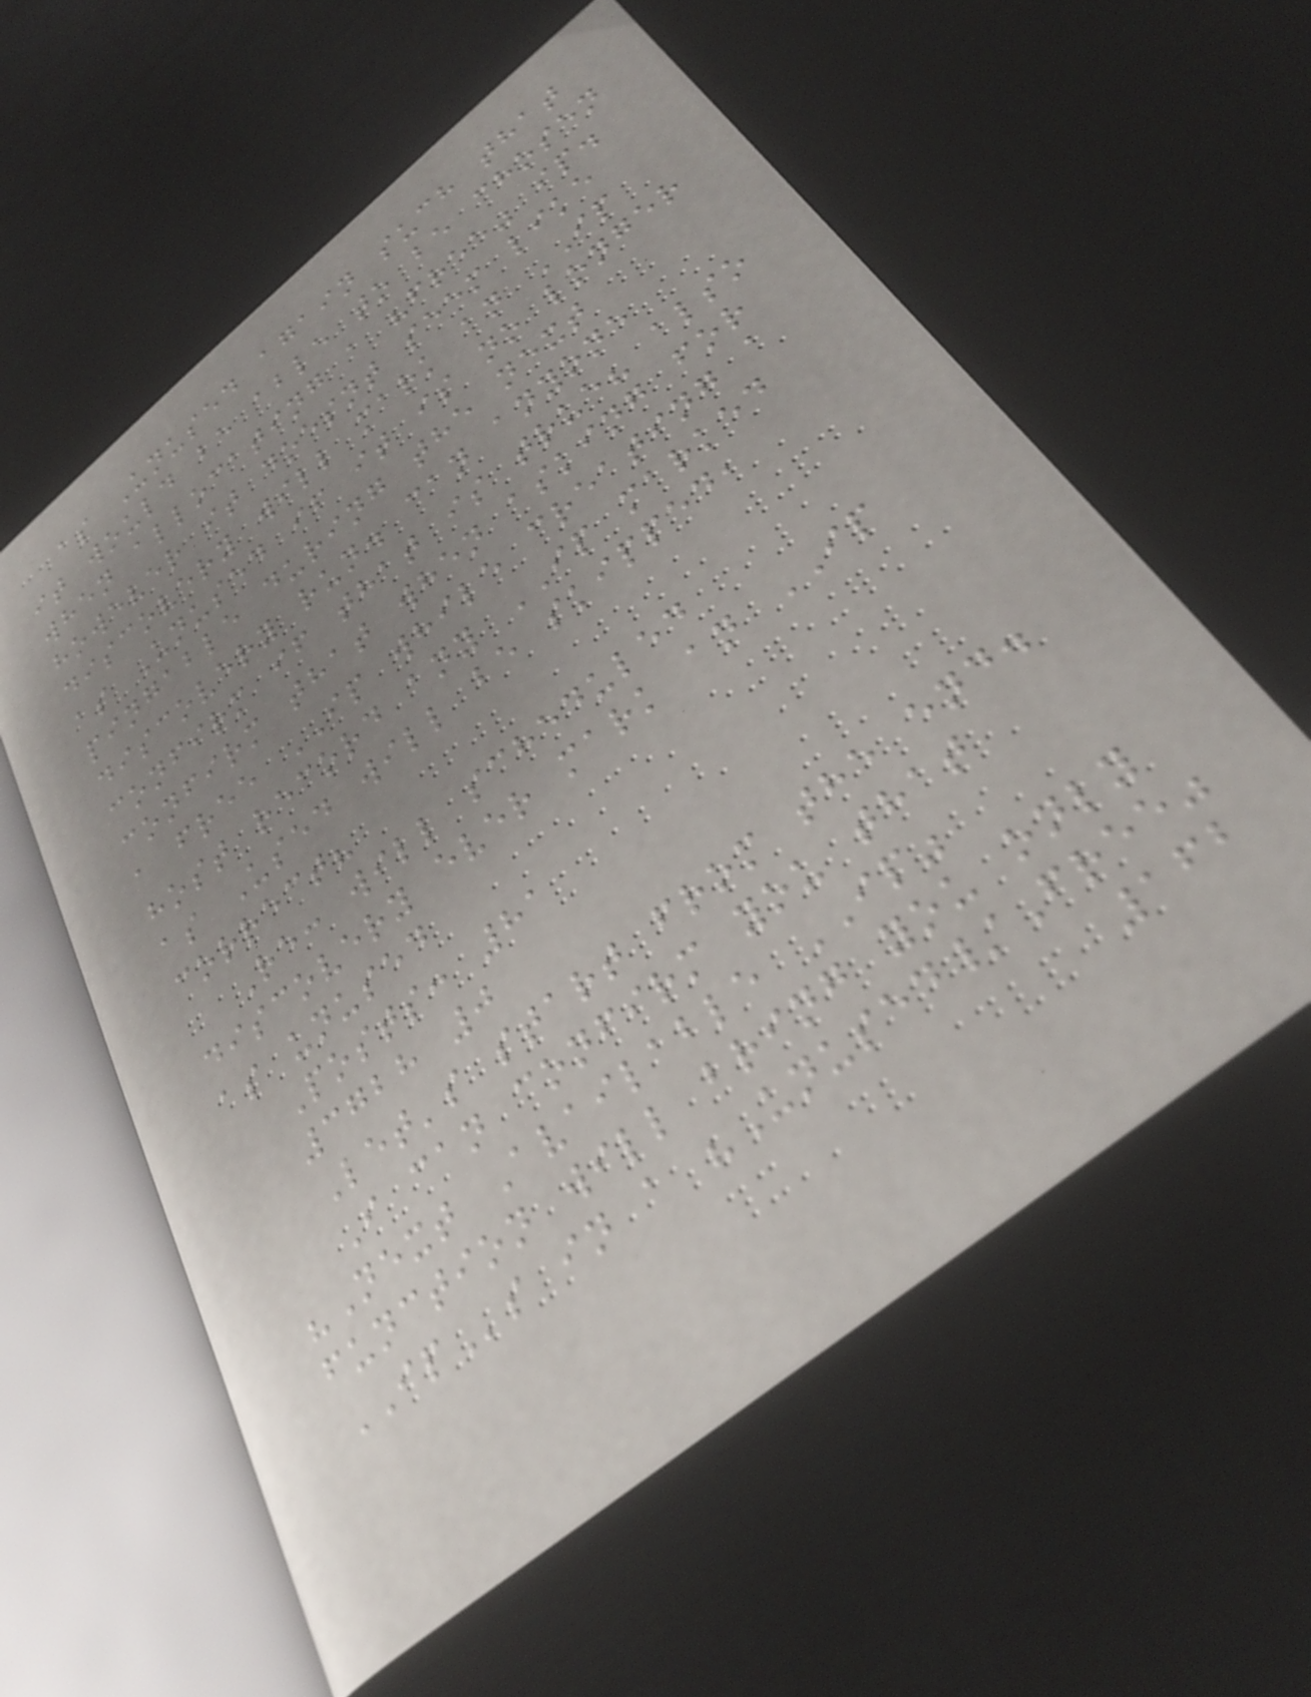as Unused again such that
it would be able to be chosen
when allocating a "free" ip.
however it doesnt seem like
discovery will mark an IP
as Unused if it is no longer
pingable during the next
discovery run. can anyone
confirm if that is true? also
confirm that when asking for
a free IP while creating a
host record any IP marked
as Used will be skipped,
correct?
Re: will scheduled
discovery ever mark an IP
as unused
Posts: 81
3728 0
Let's start from the end.
I can confirm you that
"Next Available IP"
function will bring you only
IPs in a "Unused/Free"
162
